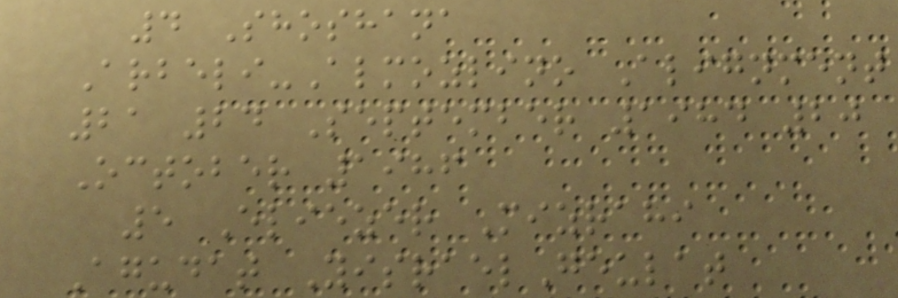4 Shoshana
Arbeli-Almozlino Alignment
21 24 September 1984 20
October 1986
5 Eliezer Mizrahi
Agudat YisraelGeulat
